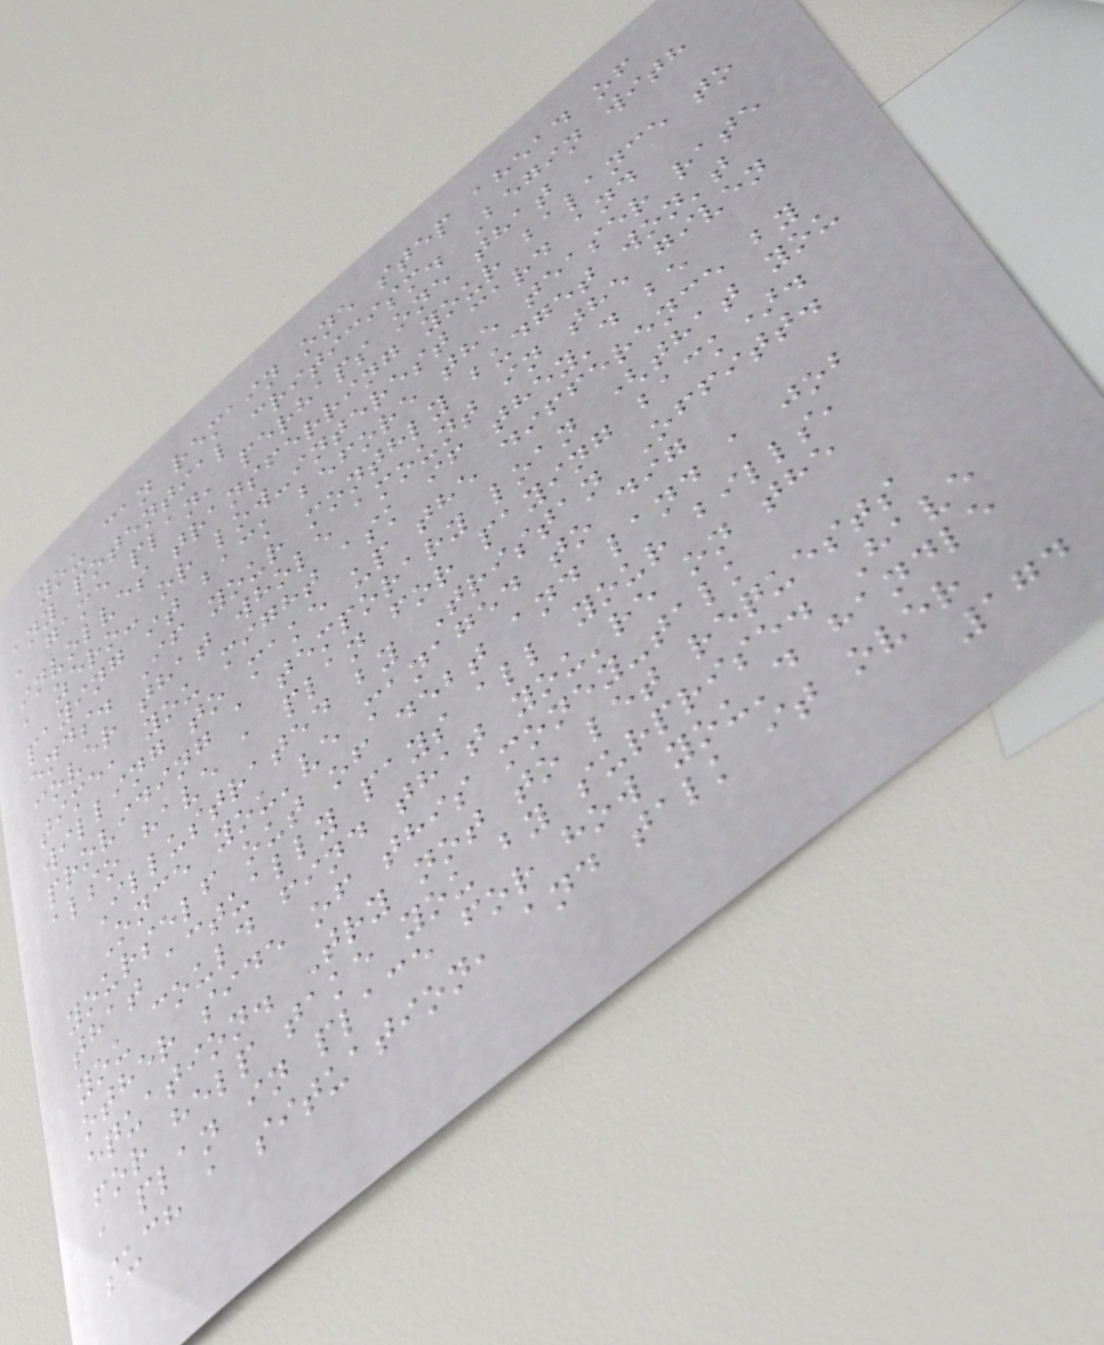you can remain one step ahead of
any potential criticism. Begin with
a game plan, perhaps one that
involves transferring your balance to
a zero- or low-interest card and
paying it back before the teaser rate
ends. If your monthly budget won't
cover that whole amount in the given
time, you might ask if they'd be
willing to make up the difference by
providing a temporary loan (that you
also have a plan for paying back).
Illustrated by Tristan Offitt.
Once you've managed to dig
yourself out of debt and land a job
that actually pays all your bills,
you could find that you're on the
other side of this money-talk
equation. Try not to let requests
for help take you by surprise. Have
a plan in place for how you'd handle
such a situation, and talk it over
174
